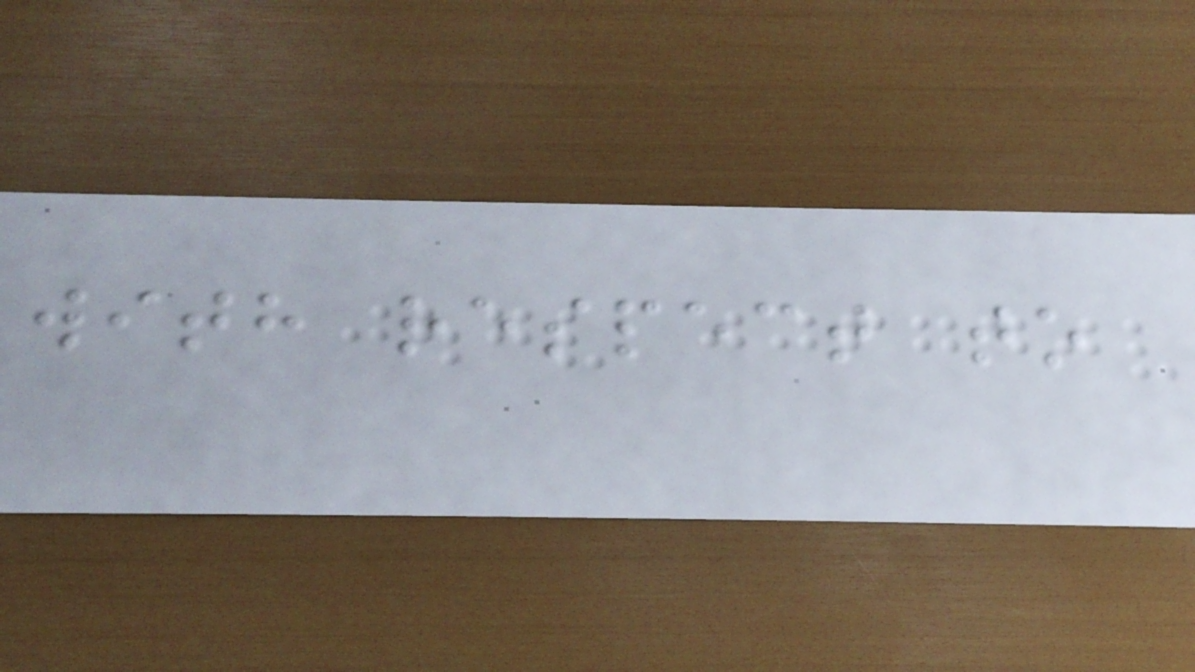with respect to
